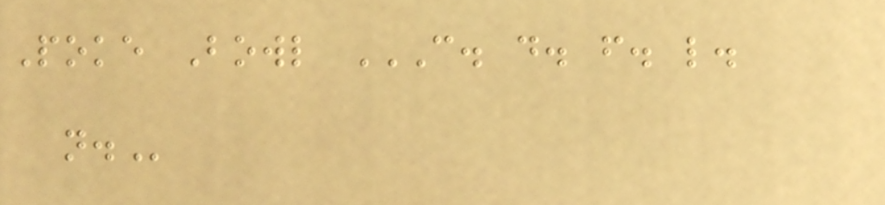Poke Bowl C. D. F. L.
N.
